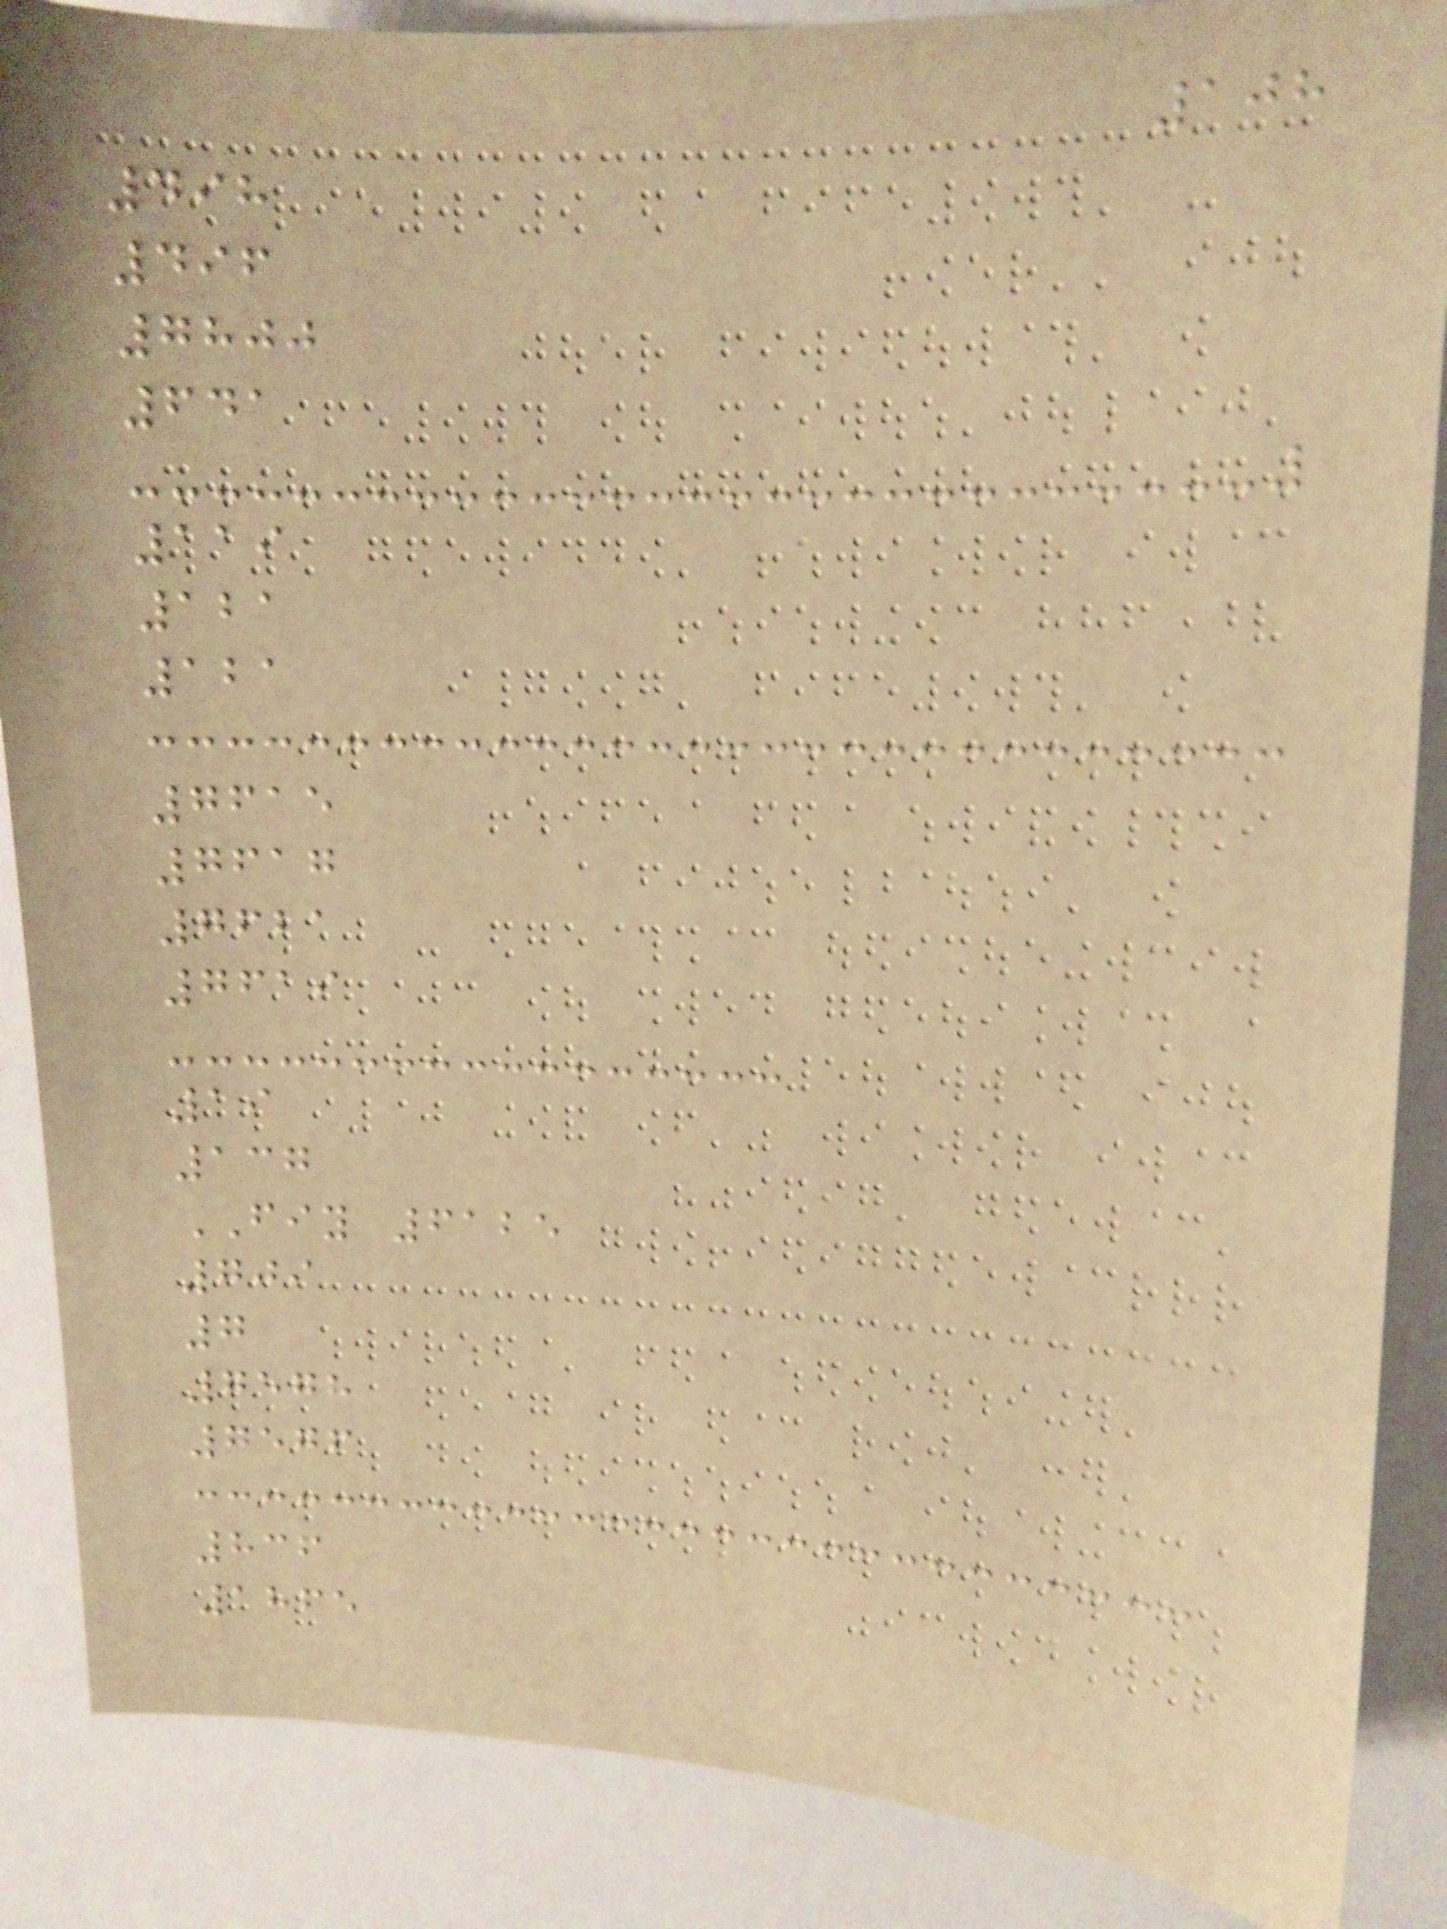108
498
496
7800
641
119
121
121
7615
7617
7621
7619
19
137
FIY 6125
709
7
7578
7576
836
1865
